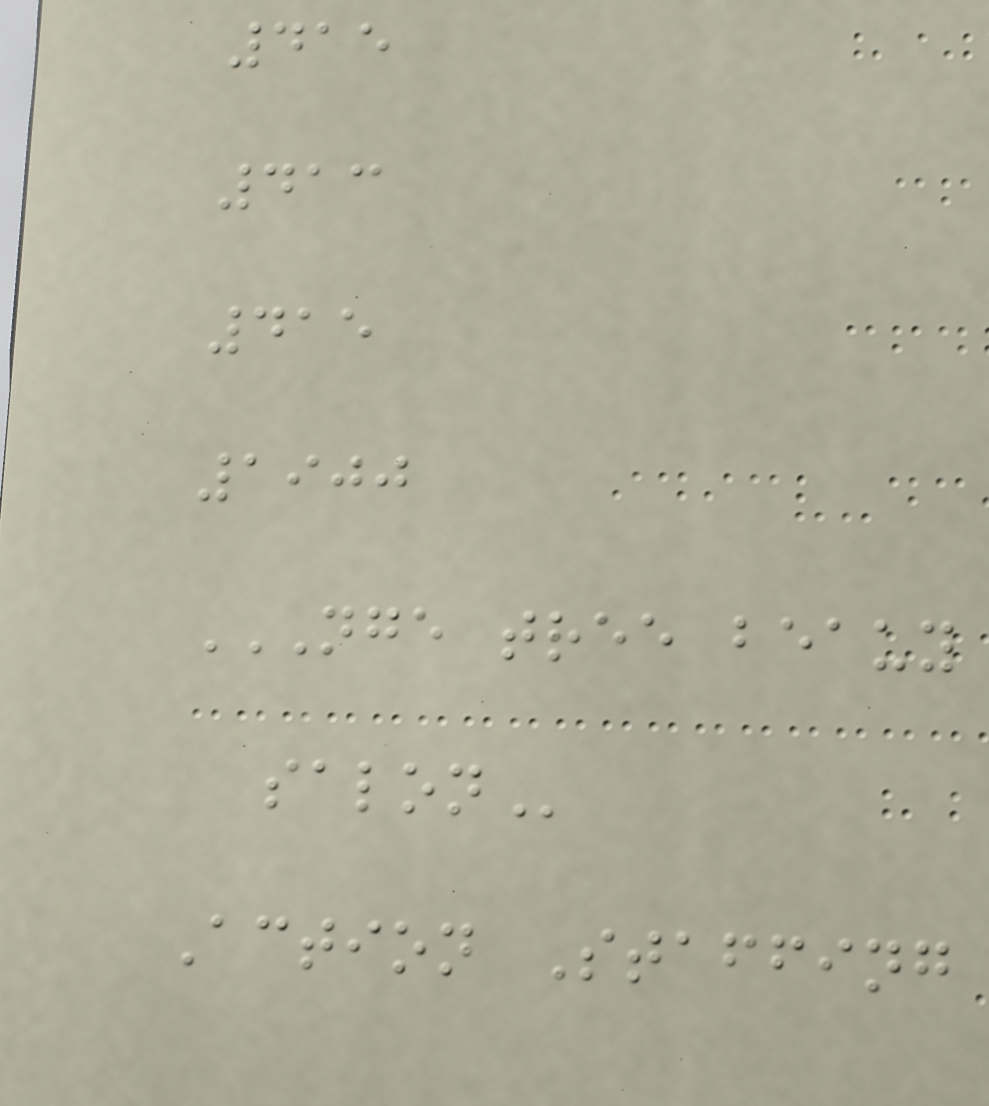415
413
415
1900
NGE TREE BEAUY
SALON
Action Staffing
